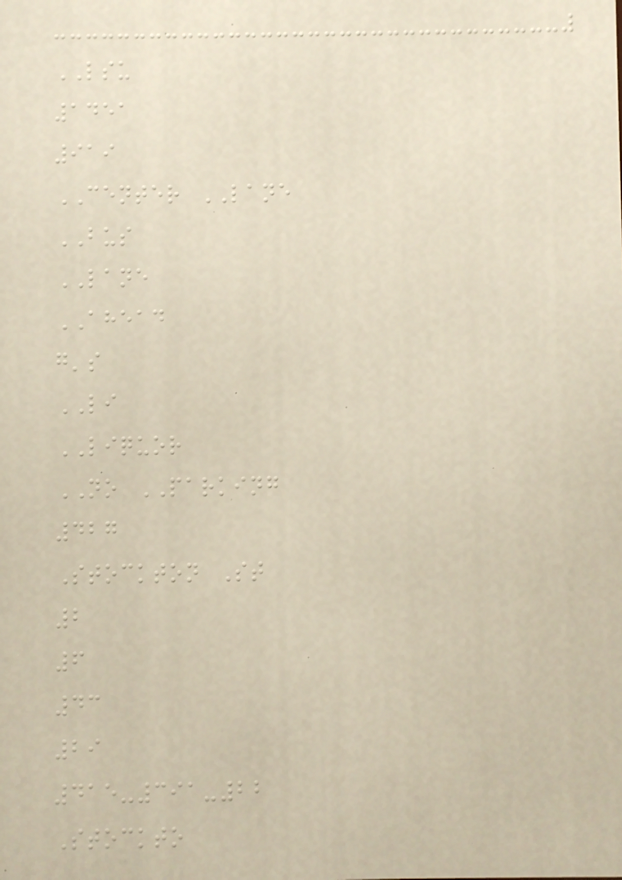LSU
1451
919
CENTER LANE
BUS
LANE
AHEAD
g's
LI
LIQUOR
NO PARKING
427
Stockton St
2
6
43
29
415-391-22
Stockto
